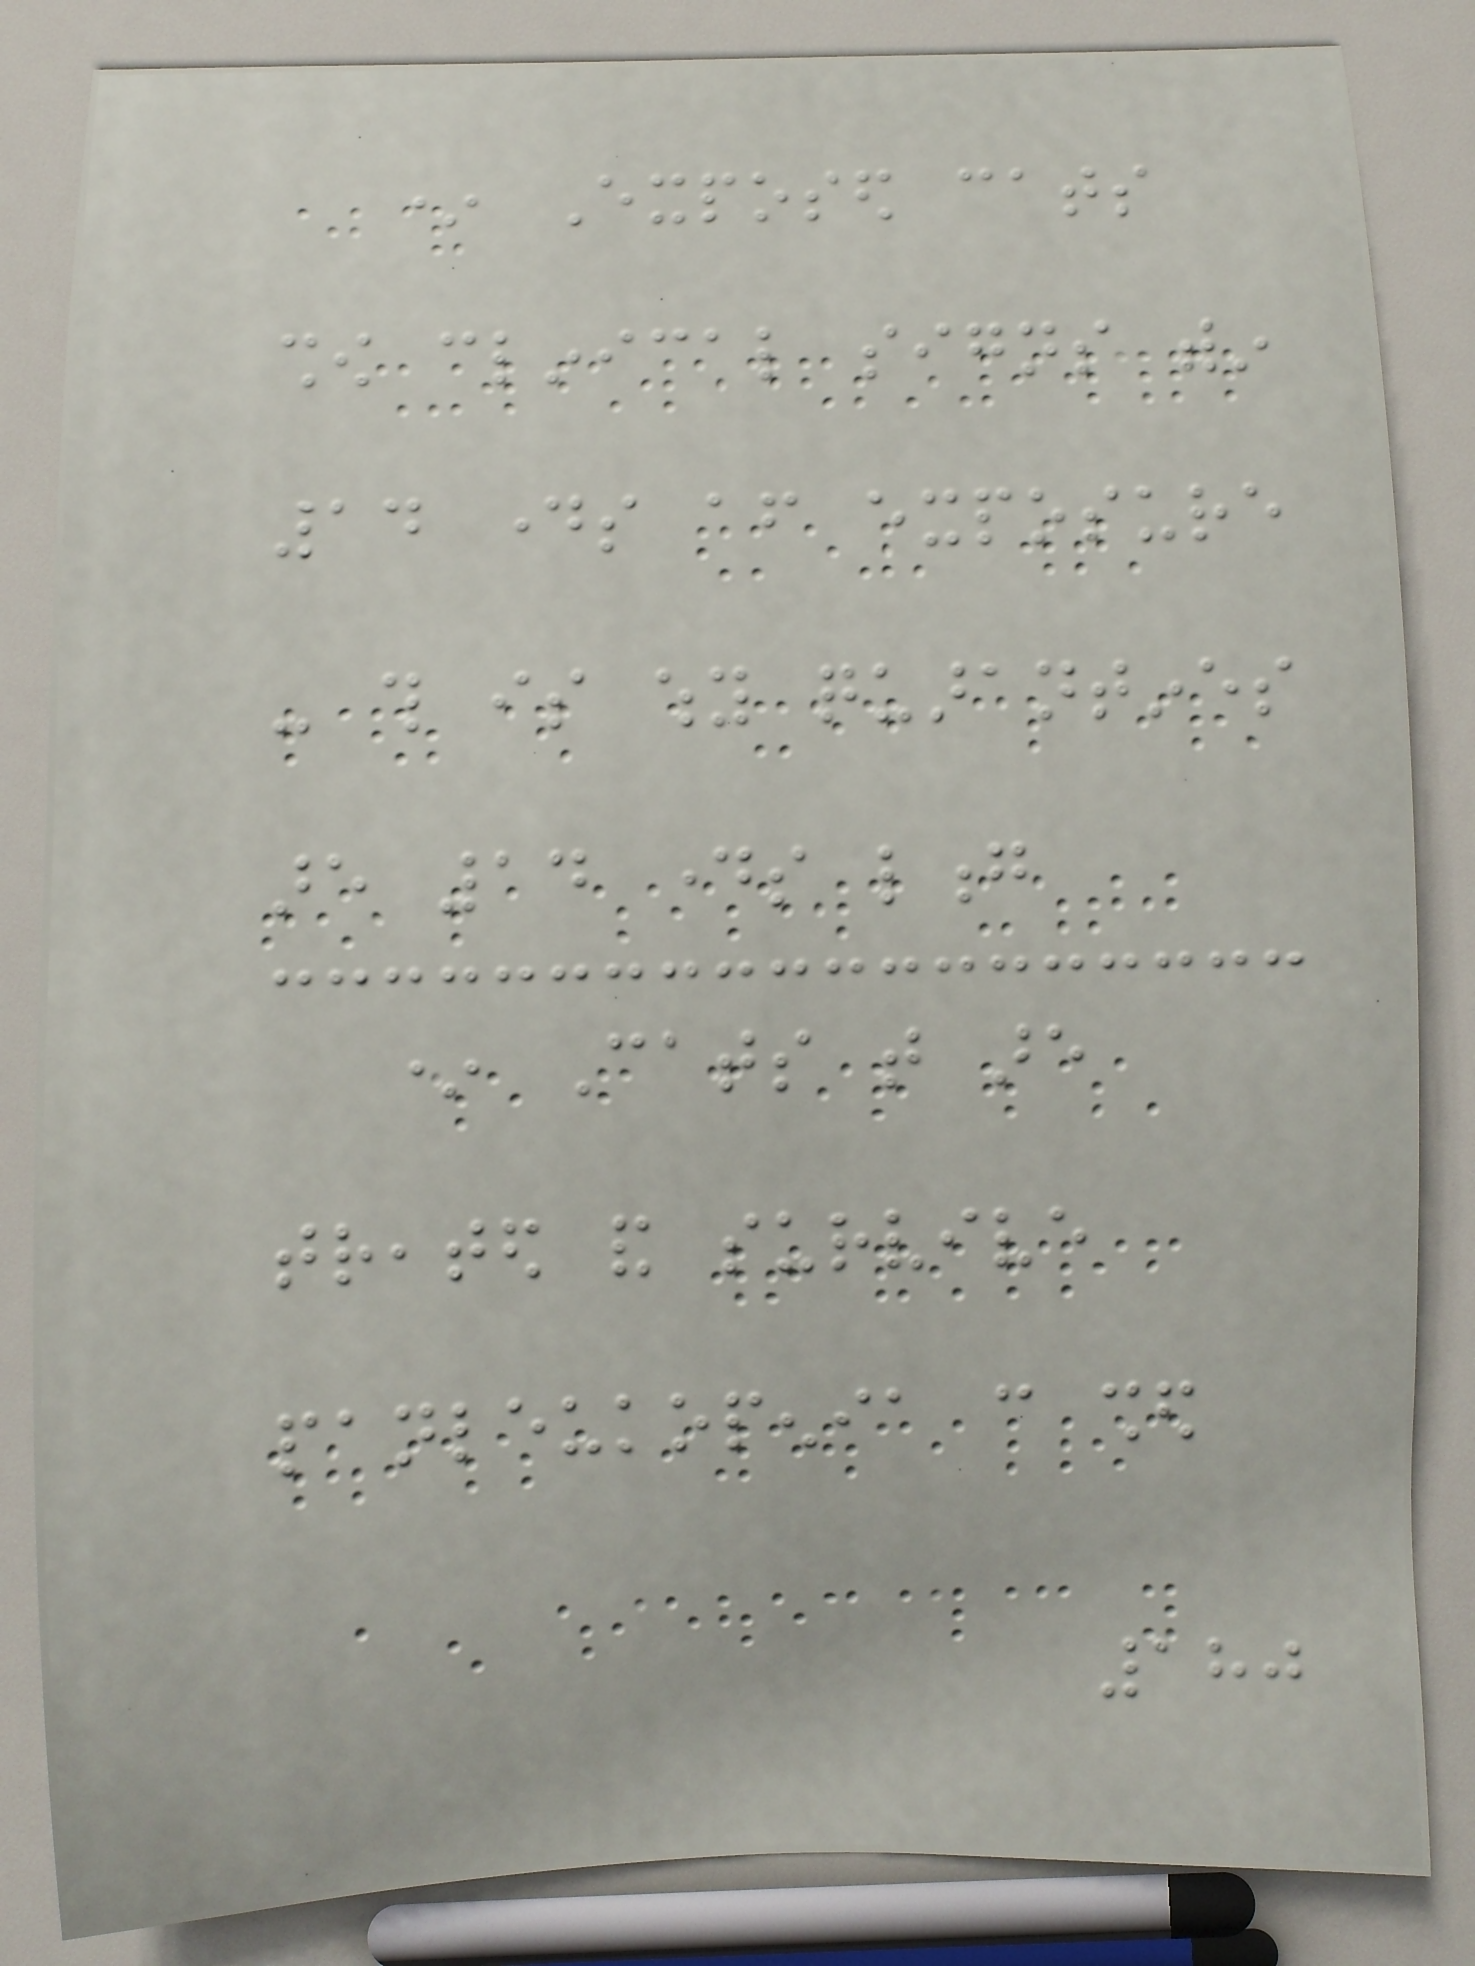* Exposed cats
show clinical signs within
14 days after exposure
- this is why quarantines
are 14 days long
* Cats that are
treated and survive
panleukopenia can shed
180
